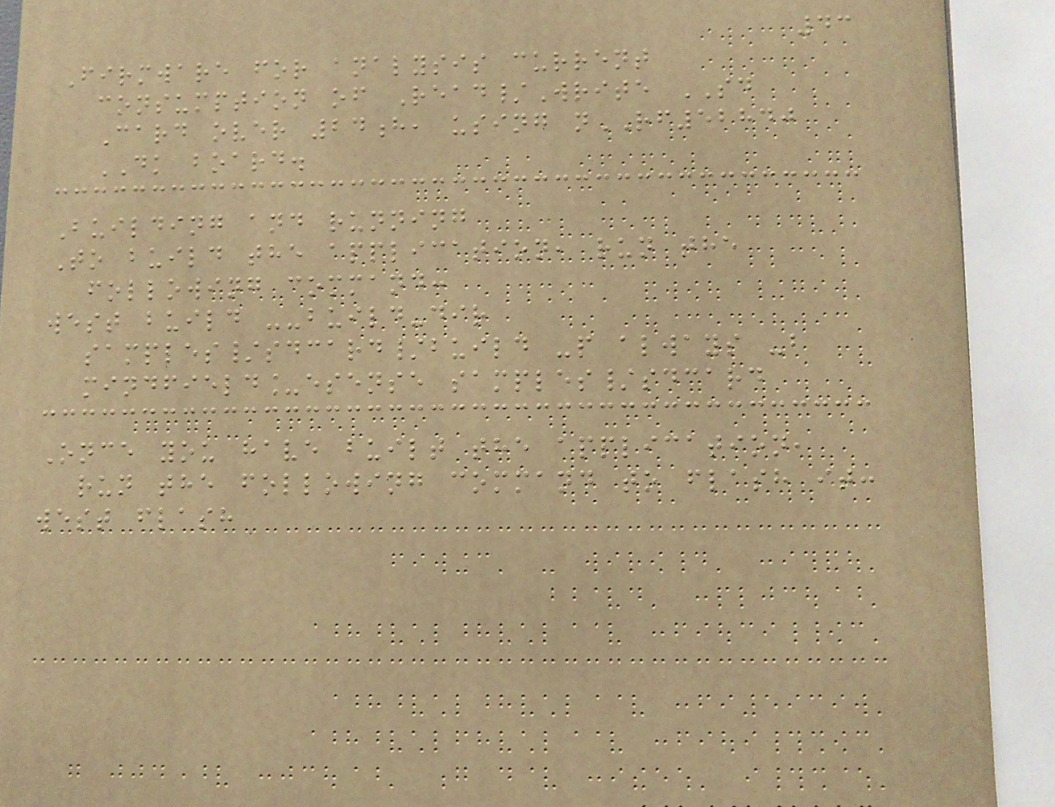43
Firmware for analysis current
consumption of Read/Write SD
Card over 24h, using nRF52840
DK board.
Building and running
To build the application, run the
following command:
west build --build-dir
samples/sdcard/build -p always -b
mindfield_esense samples/sdcard
Once you have built the application,
run the following command to flash it:
west flash
